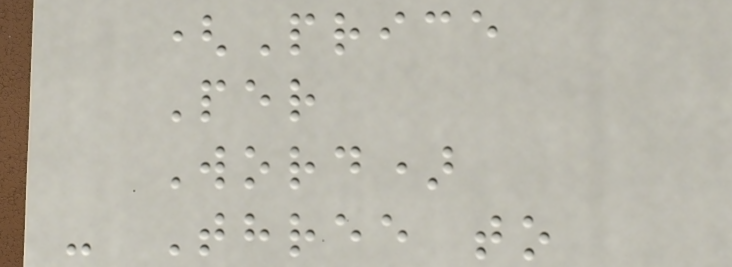(Price
Per
Word)
- Three to
